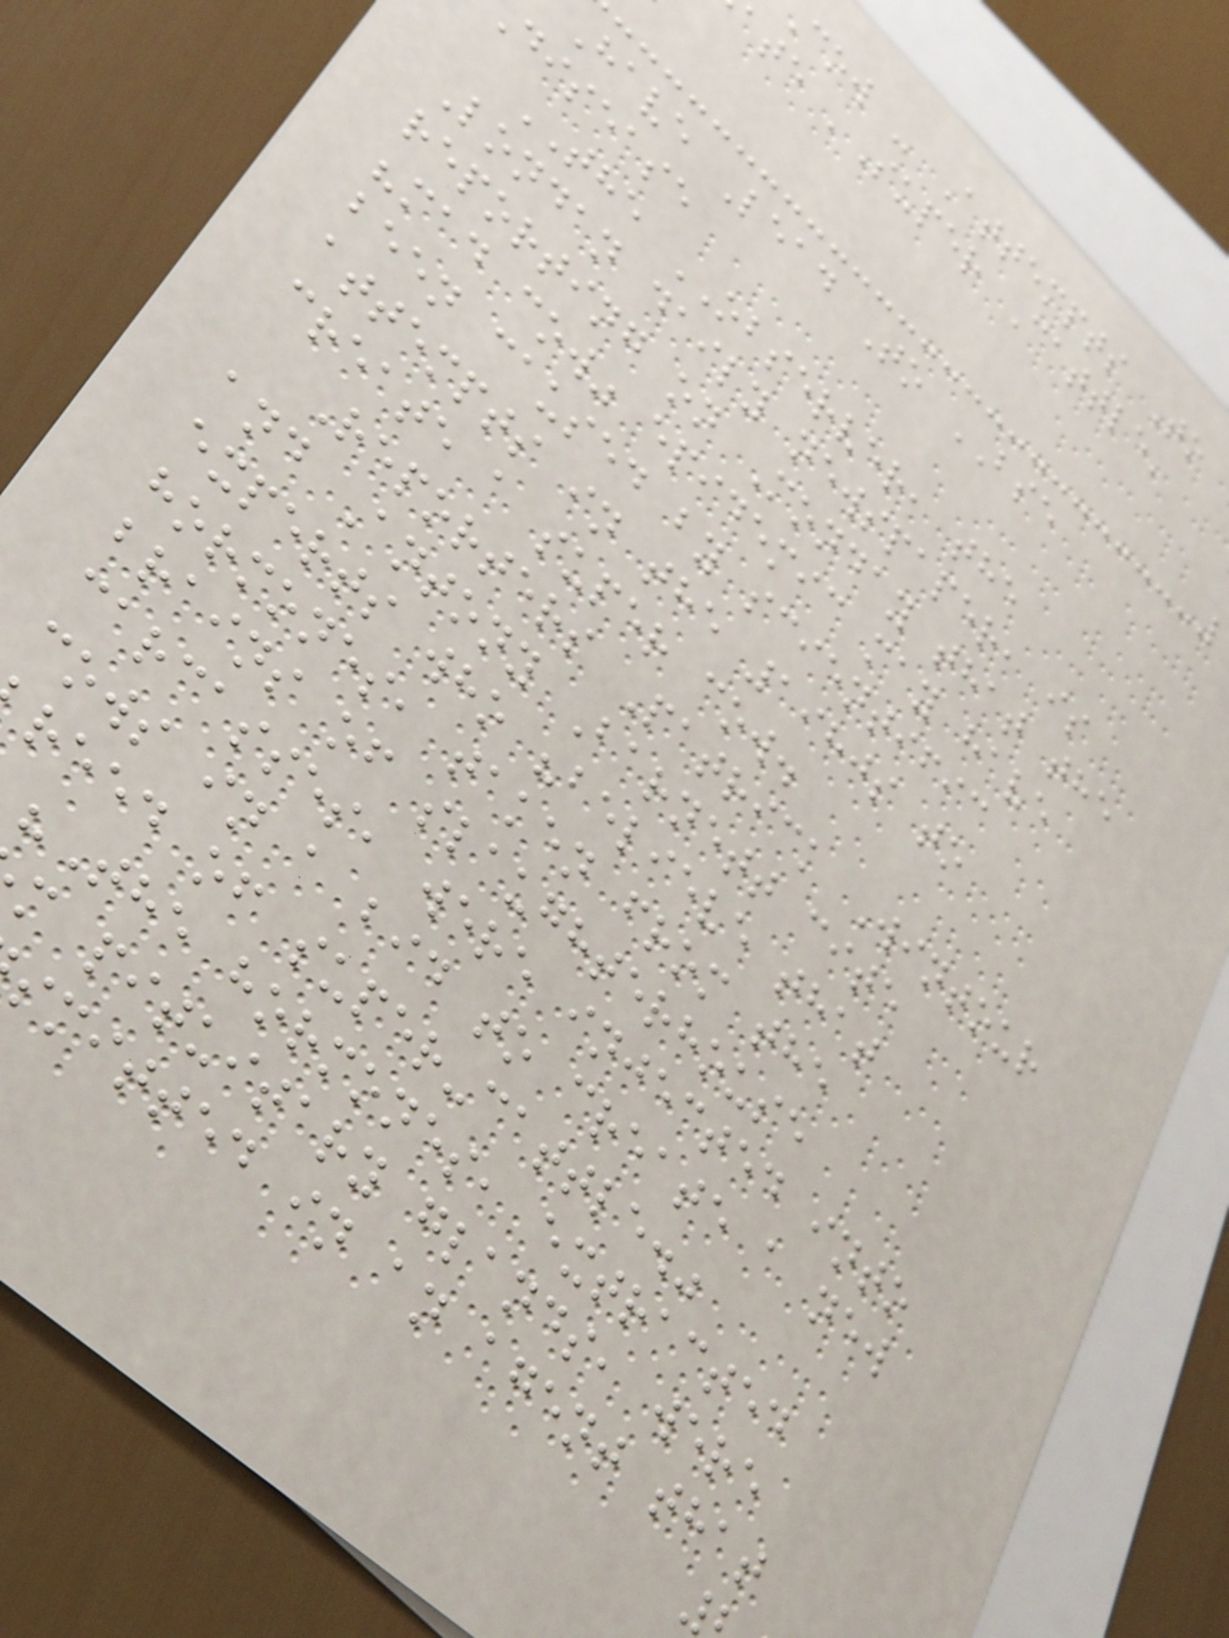cow - Attempts To
ate 'Super Cattle'
Have Lead To BSE
disease
THE OBSERVER, the
Londan daily newspaper, is
reporting on Monday that the
"mad cow" epidemic may have
been caused by scientific
attempts in the 1980s to
create a super cow.
Reporters Patrick Wintour
and Antony Barnett cite
experts who "believe that
hormones, taken from the
brains of slaughterhouse
carcasses, were injected into
cows in a bid to create a new
reed of super-cattle."
"The hormones, extracted
m pituitary glands, were
smitted in an agent that
